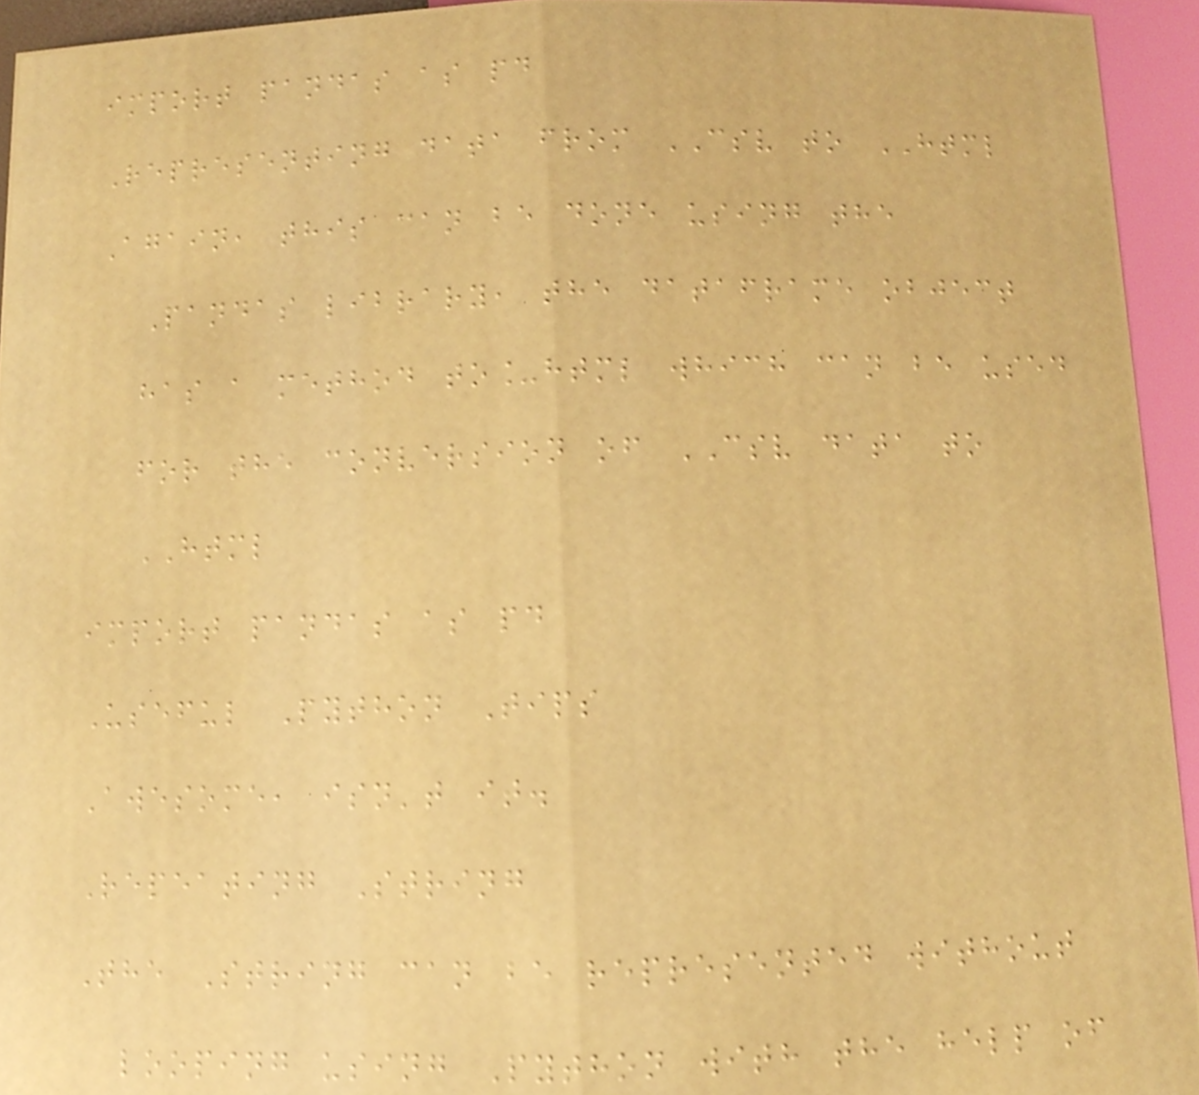import pandas as pd
Representing data from CSV to HTML
Again, this can be done using the
Pandas library, the dataframe object
has a method to_html which can be used
for the conversion of CSV data to
HTML
import pandas as pd
Useful Python Tips
Awesome, isn't it.
Repeating String
The String can be represented without
looping using Python with the help of
